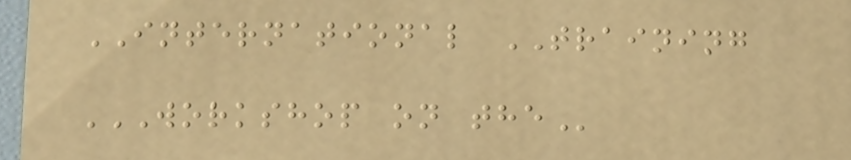INTERNATIONAL TRAINING
WORKSHOP ON THE
